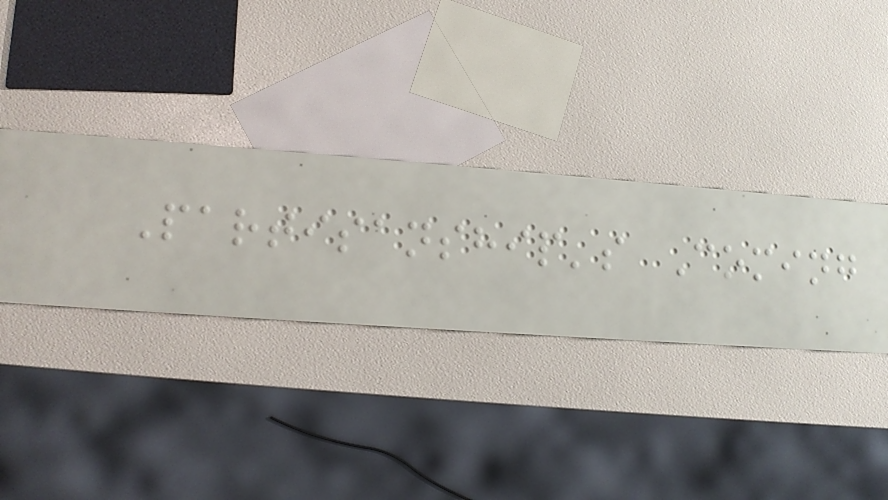Partisanship's Coming
